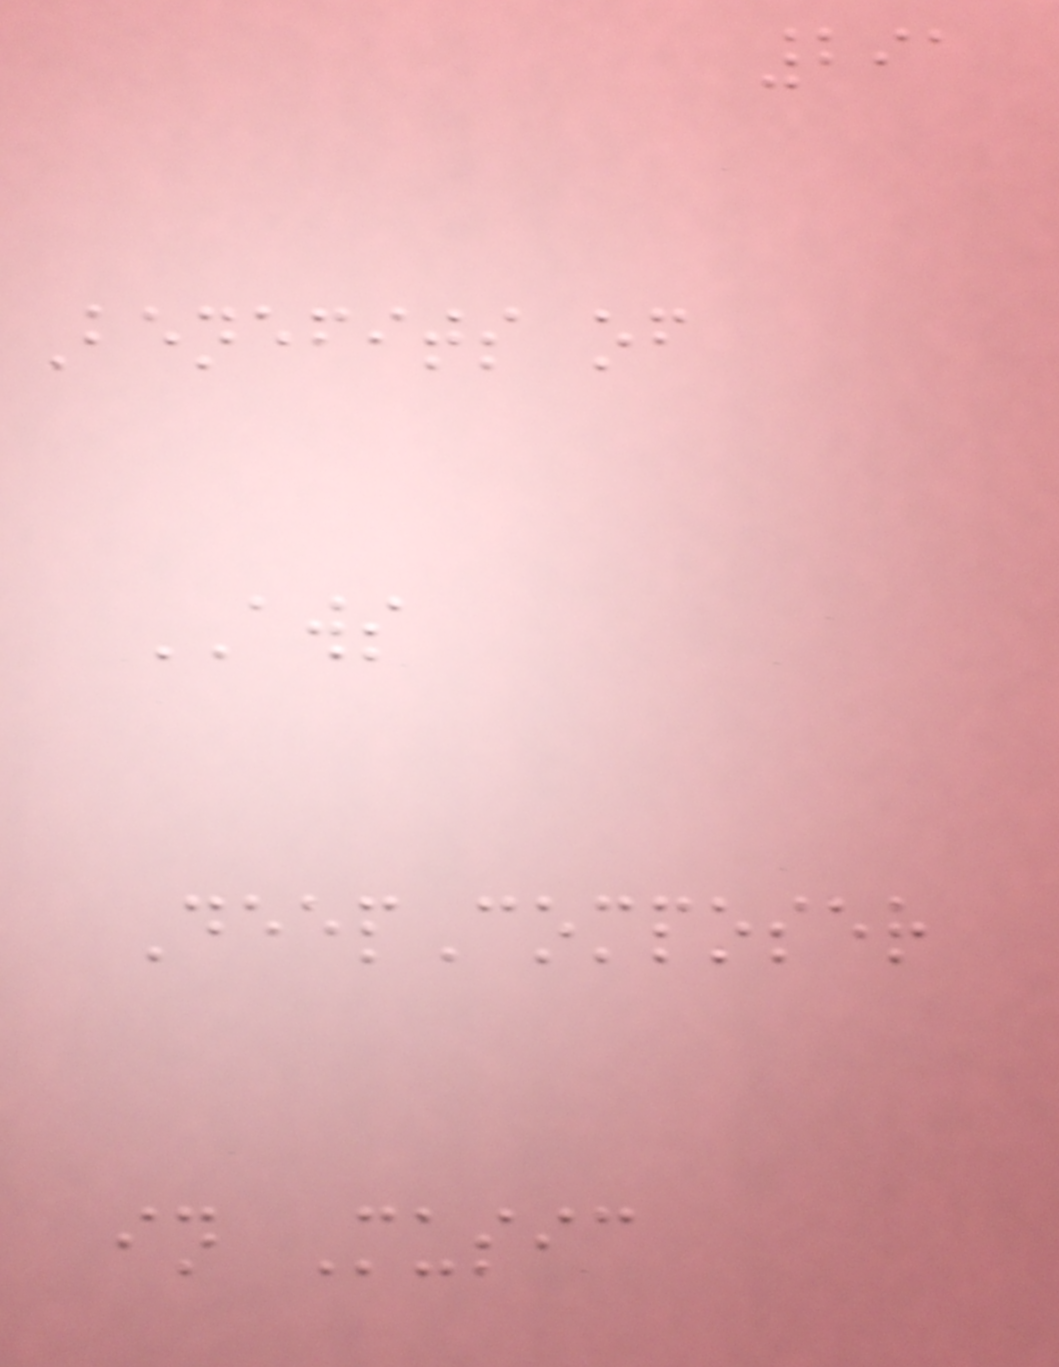291
Benefits of
AWS
DeepComposer
in Music
